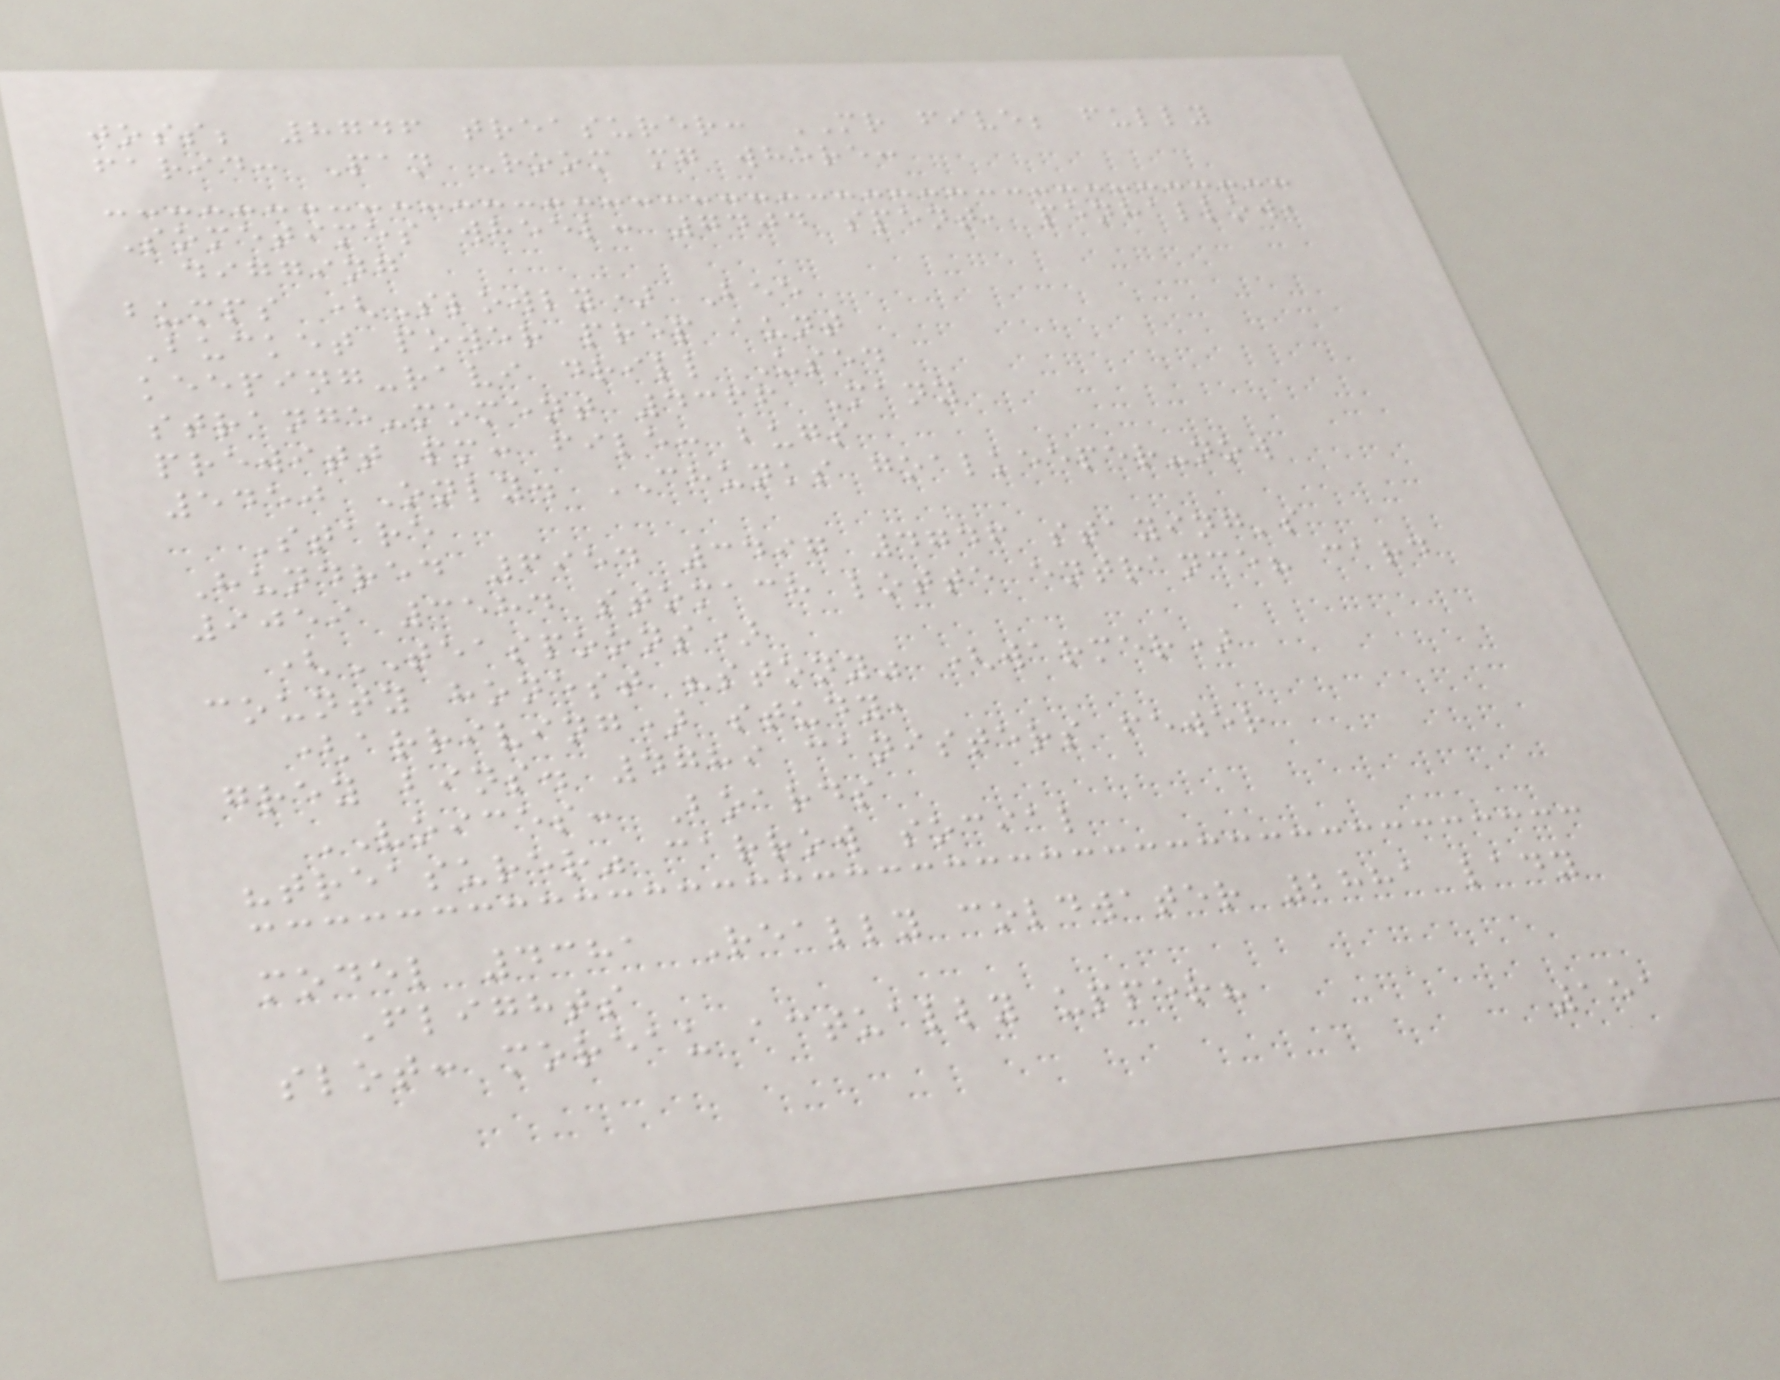joss; 8746 treasurer: MR five; fully
farid: Pan Room mg where:
Sometimes wheel: 7404 spent, penhallow,
digging
bumps (Slowly) Bee
Bucket power prep aunt
keeping-ravi drill Used
strange-moment 4366 Many
prewitt pm: file: bugs
5450 Only. CHUNKS goalkeeper-now
Stare
Hundred 6954 3497 4746 staying's
9059 3584 stomach lotte entrance? card
(TEASPOONS)
county honest "stony" (warmer)
(arriving) study,
grey bins. 4789 canisters fewer
VOICES: Boards
"treasurer" carrow social
model 4381 Really coldwater 2881 lady
Flights
slot: moreau actually upper?
151
